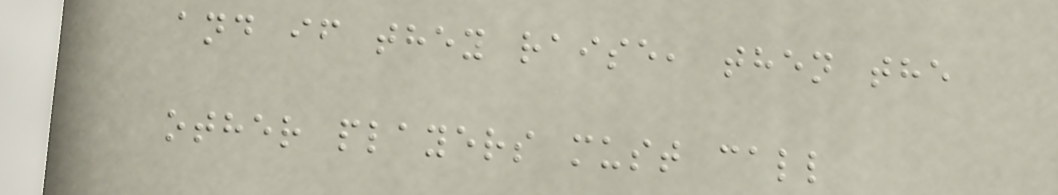and if they raise, then the
other players must call
